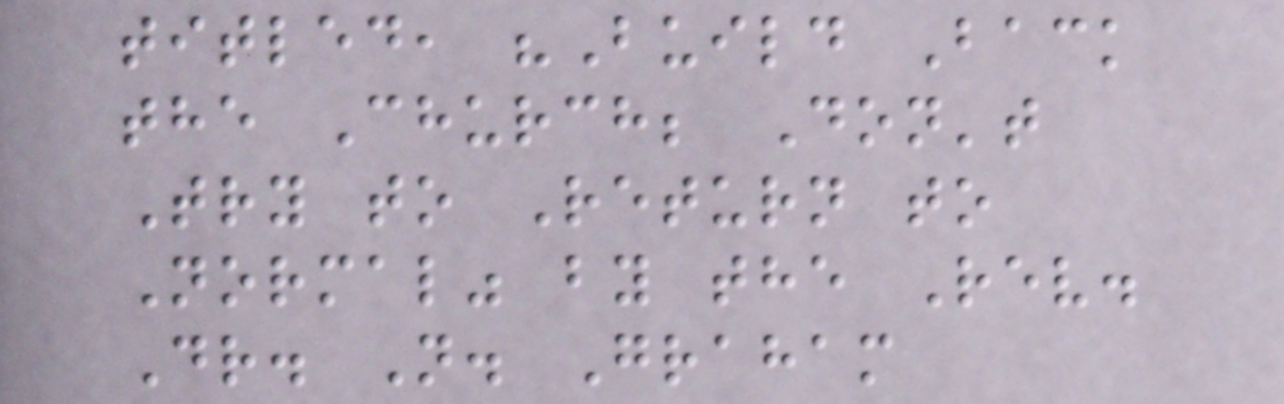titled, "Build Back
the Church; Don't
Try to Return to
Normal" by the Rev.
Dr. N. Graham
